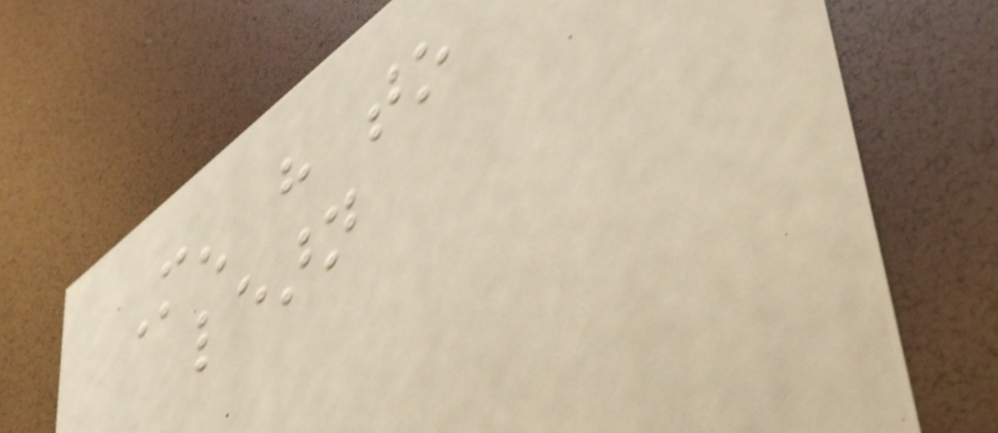Men have to
learn
